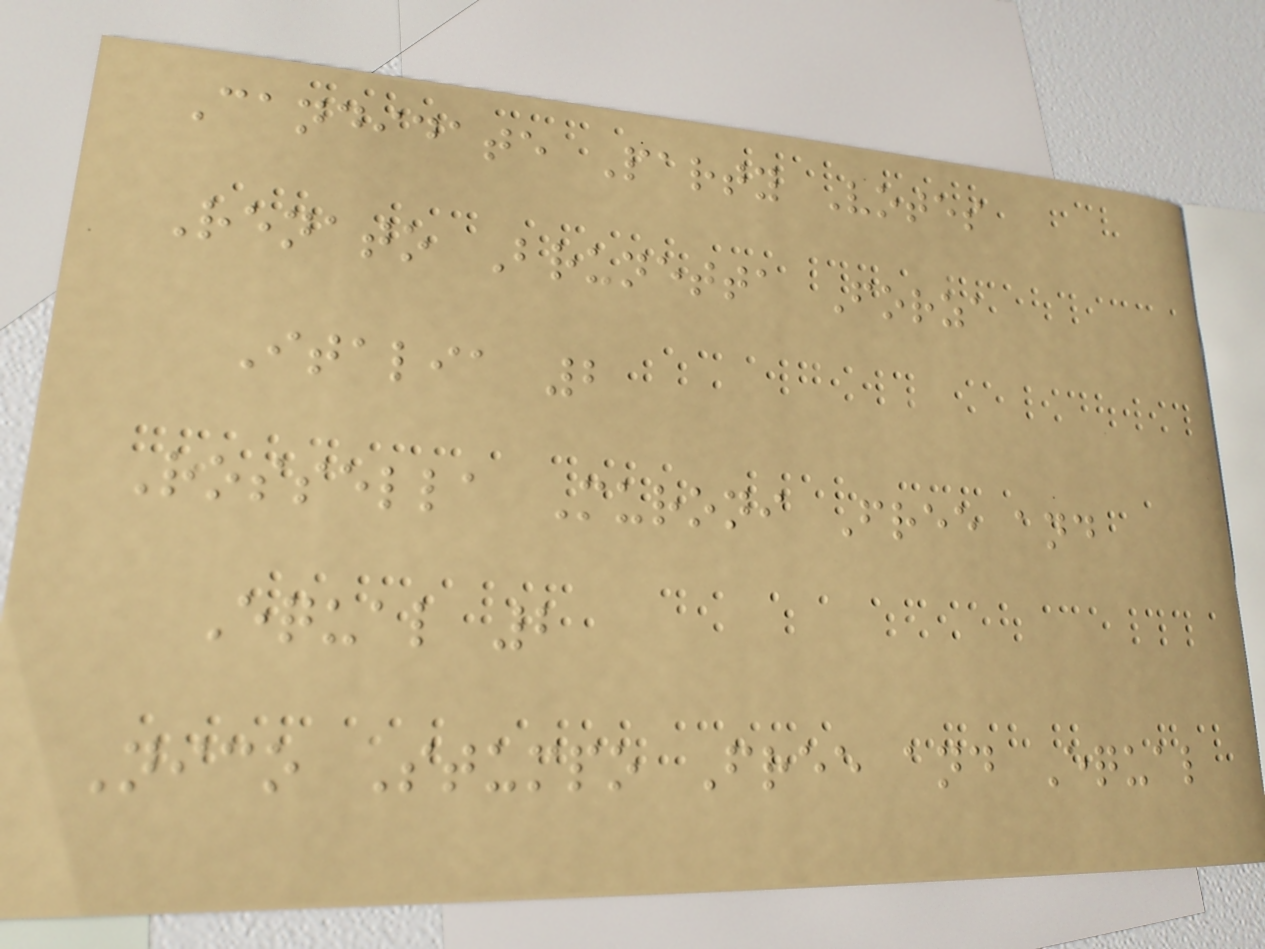Candidate Party Votes
Renato Brunetta Forza
Italia 2
Rossella Muroni Free and
Equal 2
Nico Stumpo Free and Equal
